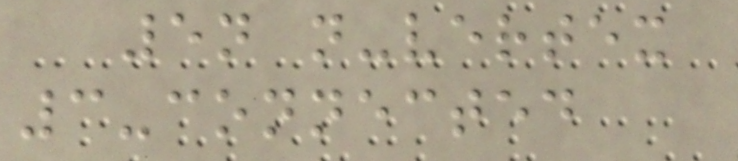5n n-vertex
3-connected
